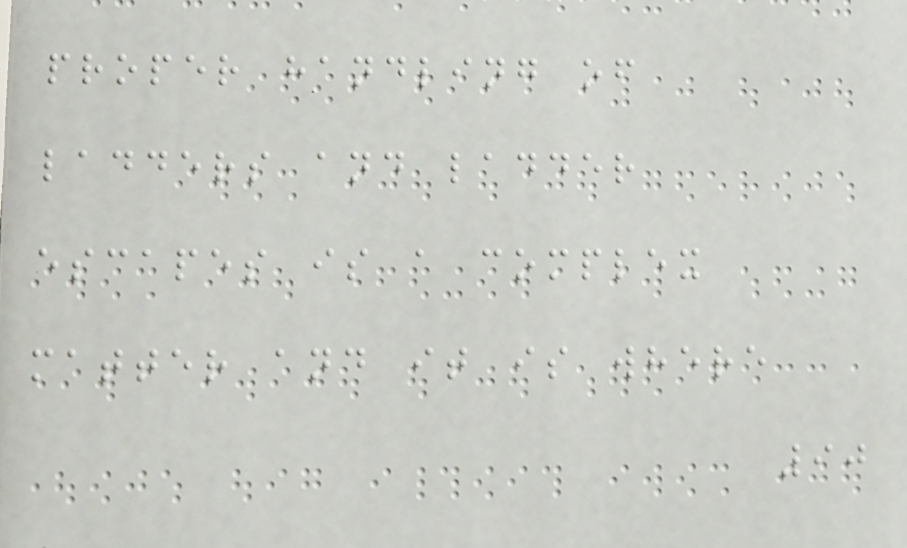proper handling of
ladders and ladder
escapes is a complex
matter and it is where
90
